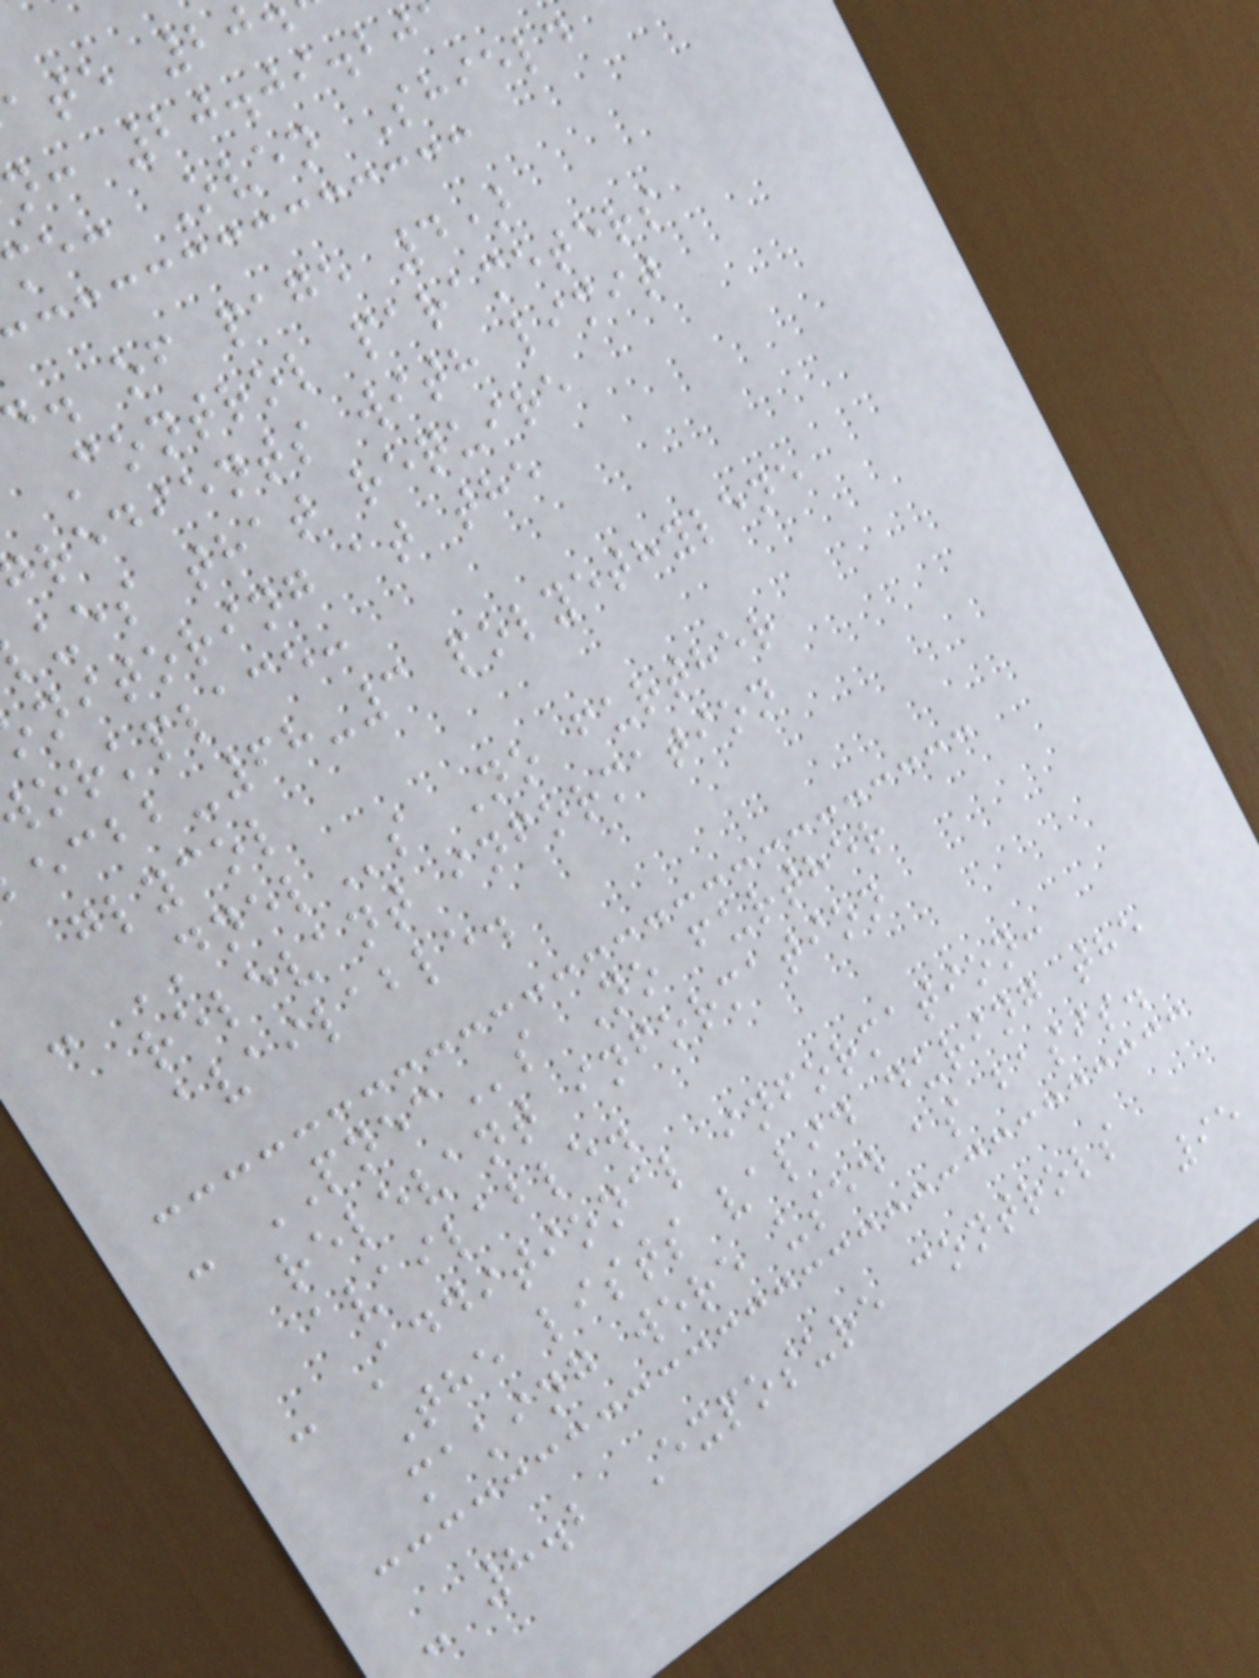ate 20
n: 20.09.20
me: Oven Shield
. of page 4)
Control parameters
redients with limit
ues that require
nitoring at the
orkplace:
-68-3 polyethylene
glycol
- DNELs No further
relevant information
available.
- PNECs No further
relevant information
available.
- Additional information:
The lists valid during the
making were used as basis.
- 8.2 Exposure controls
95
